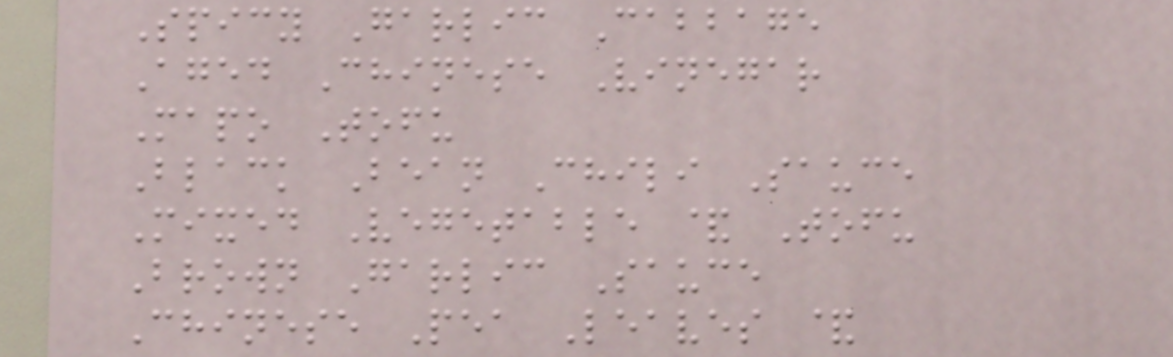Spicy Garlic Cabbage
Aged Chinese Vinegar
Mapo Tofu
Black Bean Chili Sauce
Mixed Vegetable & Tofu
Brown Garlic Sauce
Chinese Pea Leaves &
